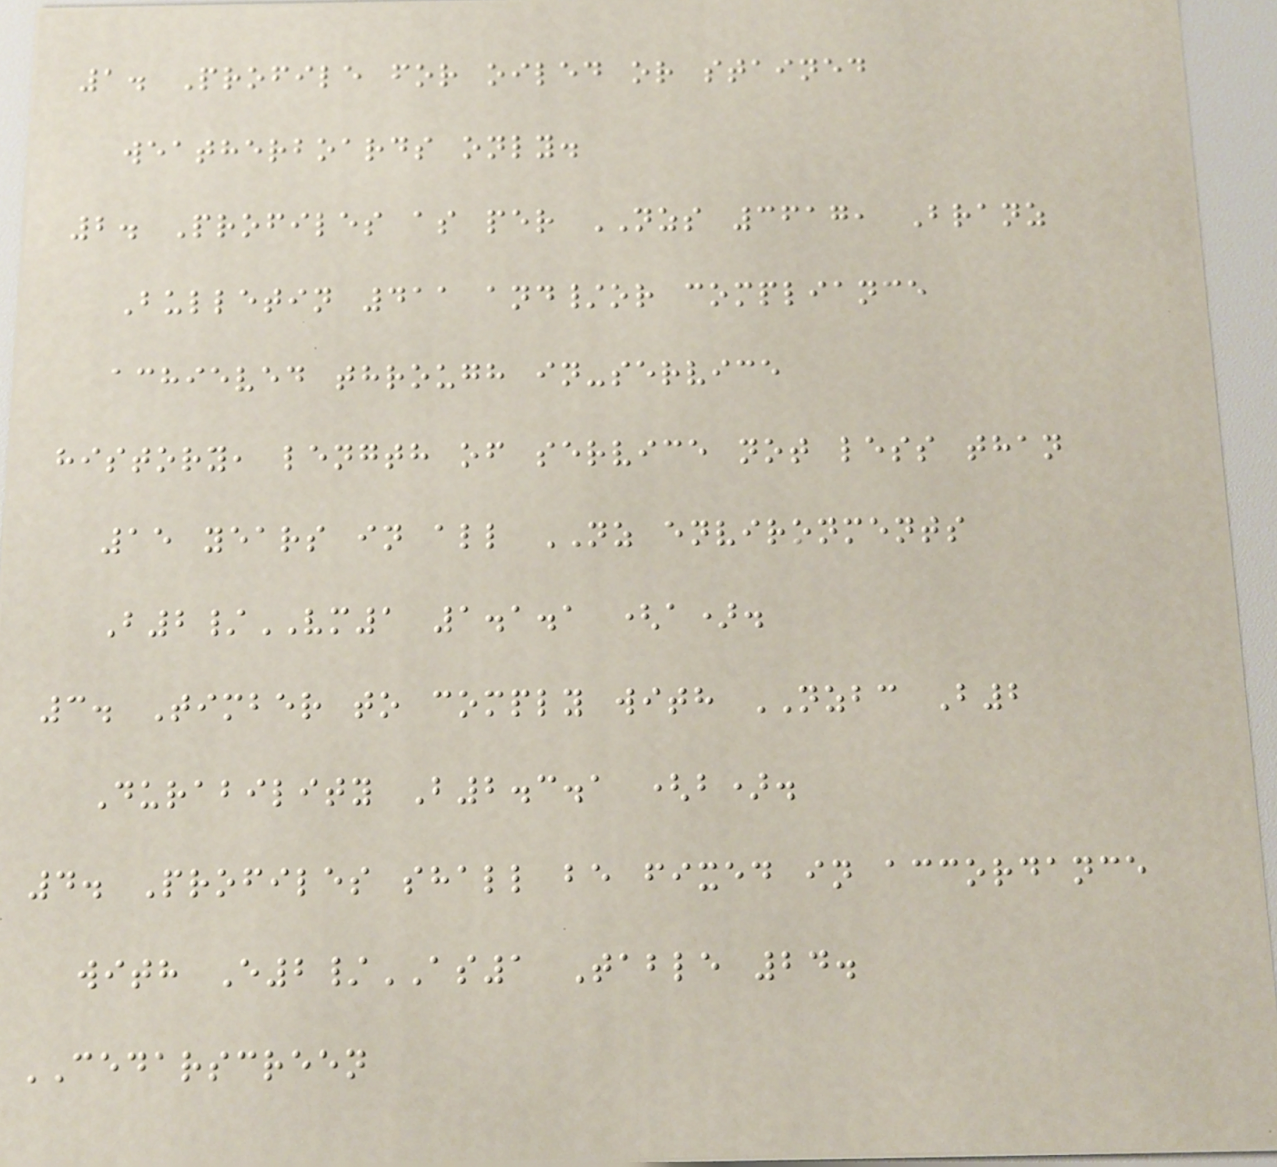1. Profile for oiled or stained
weatherboards only.
2. Profiles as per NZS 3617, Branz
Bulletin 411 and/or compliance
achieved through in-service
history, length of service not less than
15 years in all NZ environments
B2/VM1 1.1.1 (a).
3. Timber to comply with NZBC B2
Durability B2.3.1 (b).
4. Profiles shall be fixed in accordance
with E2/AS1 Table 24.
CEDARSCREEN
